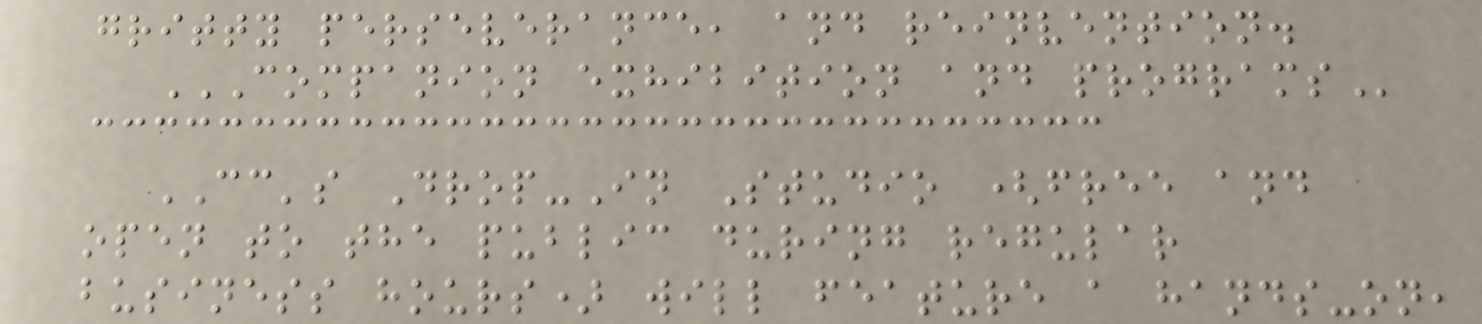gritty perseverance, and reinvention.
COMPANION EXHIBITION AND PROGRAMS
CC's Drop-In Studio (free and
open to the public during regular
business hours) will feature a hands-on,
